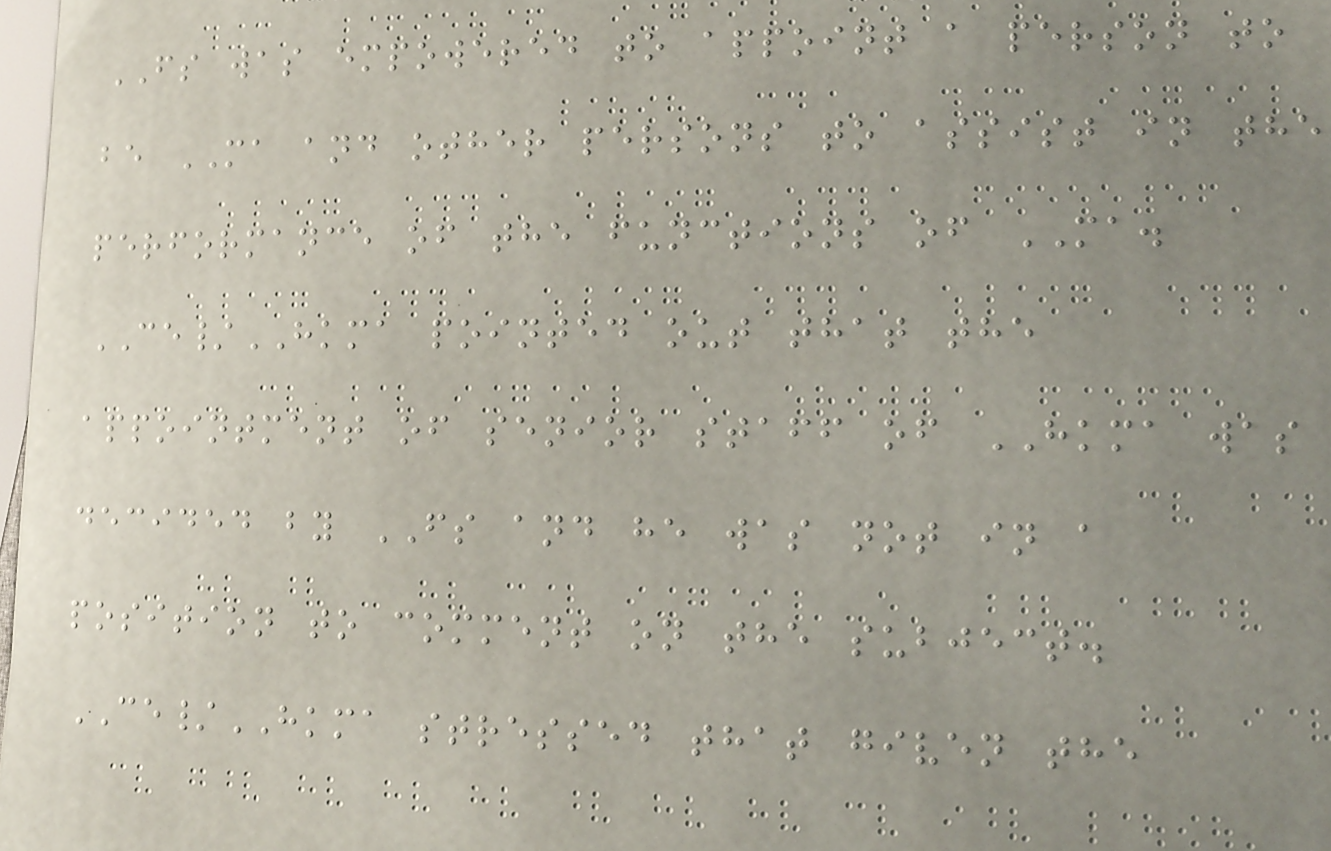FS was empowered to appoint a person to
be MA and other persons to assist in the
performance of the functions of MA.
CE/HKMA pointed out that the
appointment of senior staff of HKMA was
decided by FS and he was not in a
position to comment on the subject.
CE/HKMA stressed that given the
